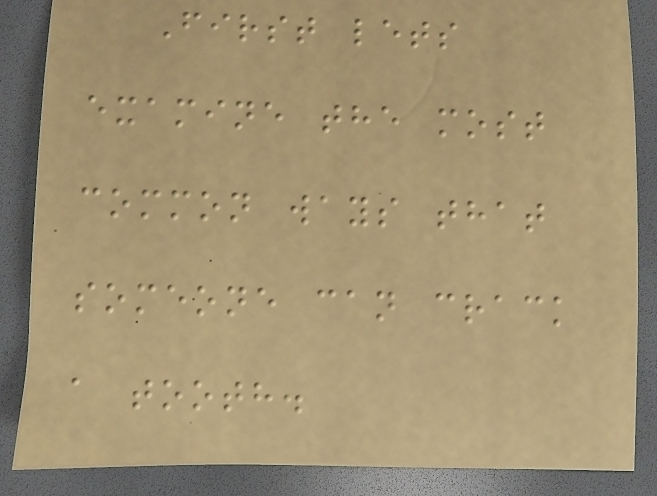First lets
examine the most
common ways that
someone can crack
a tooth.
